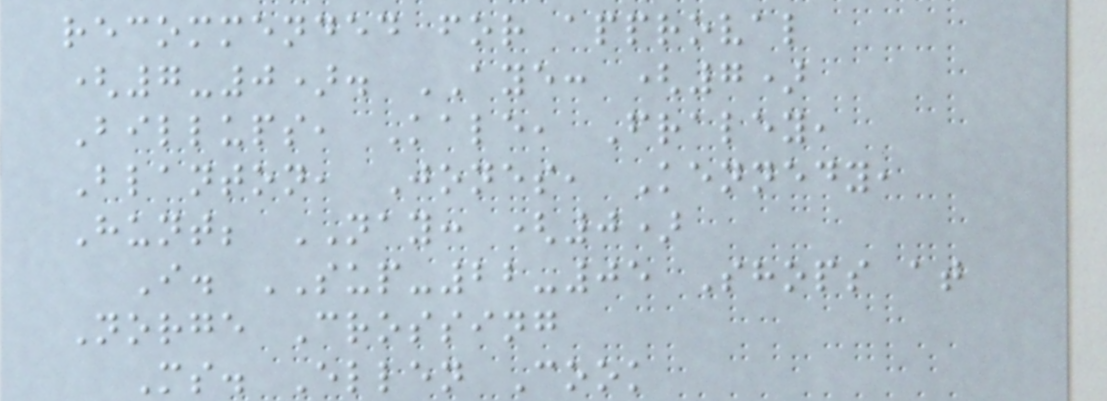recommended for approval
(7-0). AYE: (7)
Billups, Kale, Fraley,
Blanton, Jones, Kennedy,
Hunt; NAY: (0)
I. SUP-22-05 Shops at
Norge Crossing
Ms. Ellen Cook
